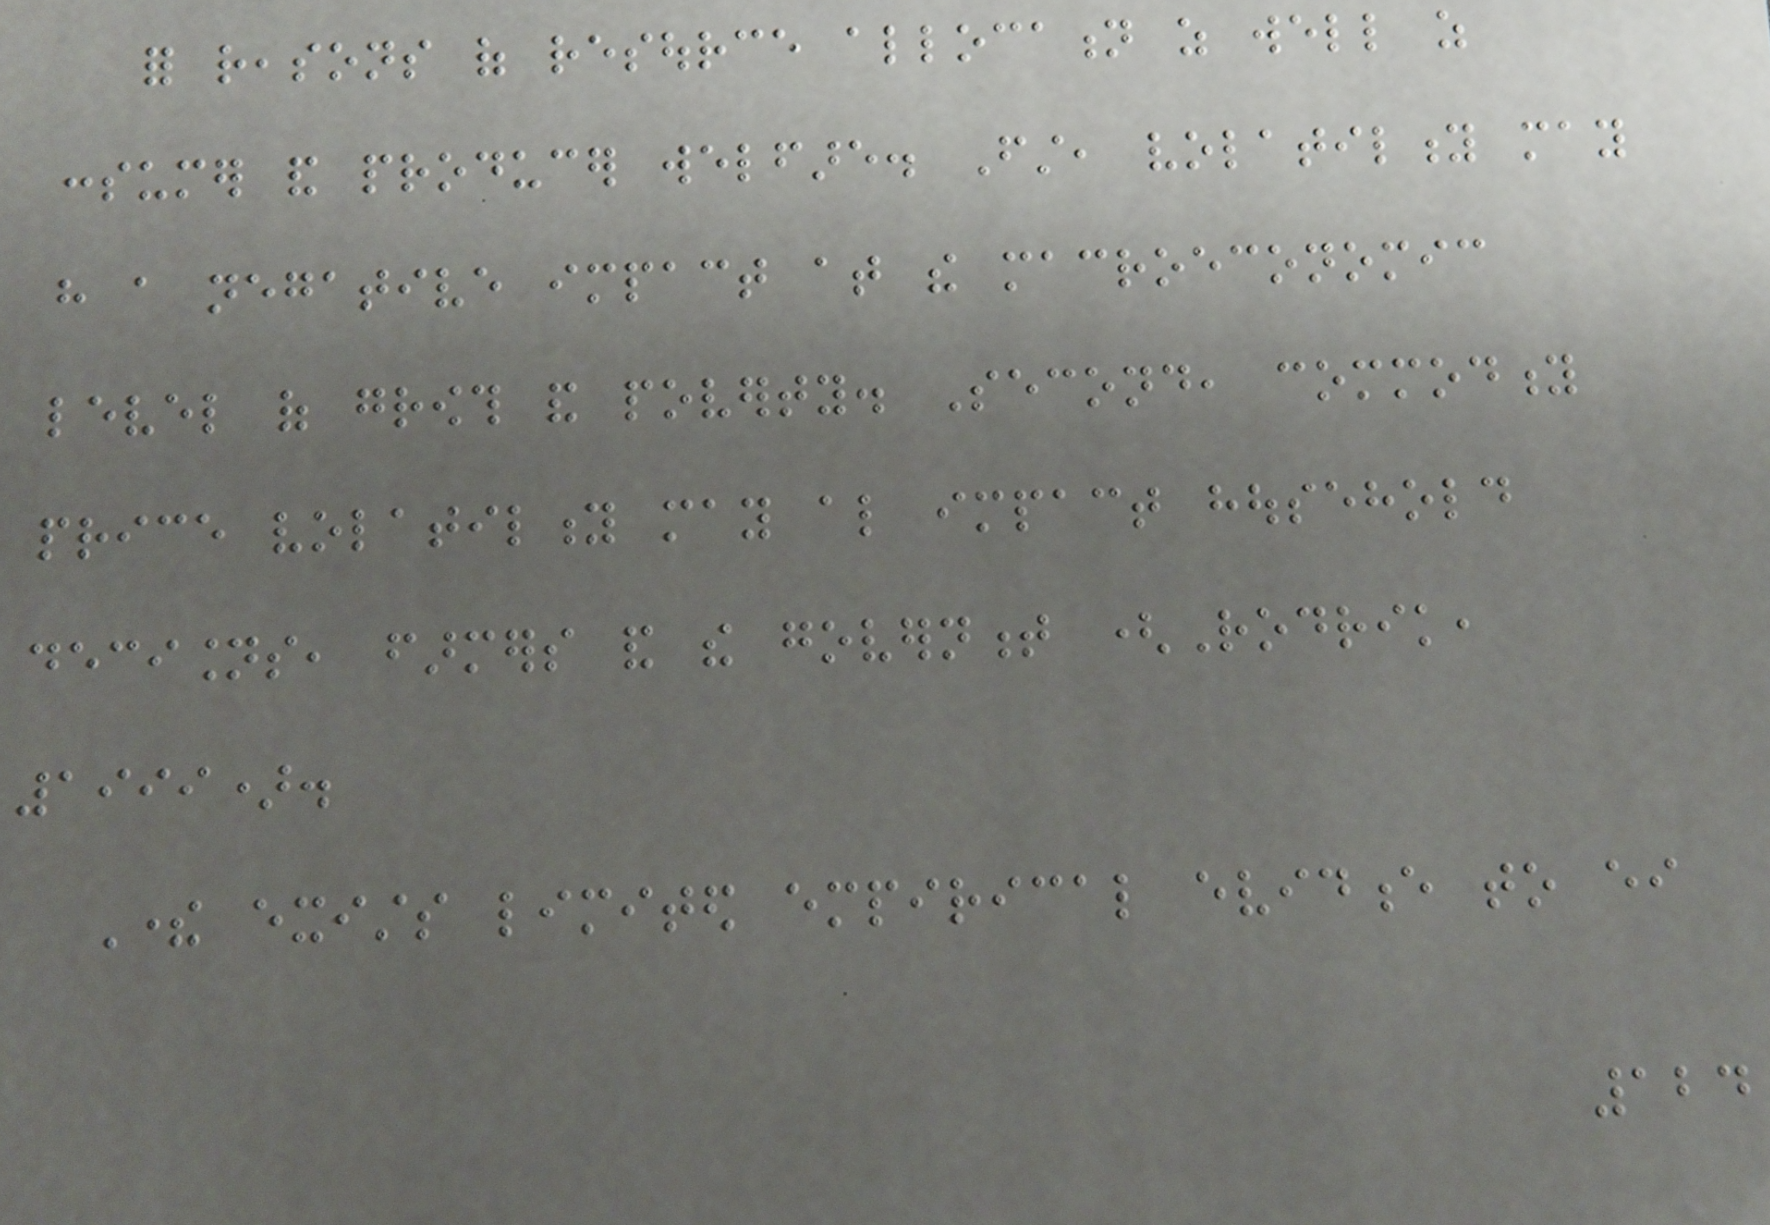for reasons of resource allocation as well as
consumer and producer welfare. First, volatility may
have a negative impact at the macroeconomic
level of growth and poverty. Second, commodity
price volatility may also impact household
decisions, farmers and the government (Rodrik,
1999).
There exists limited empirical evidence to either
124
